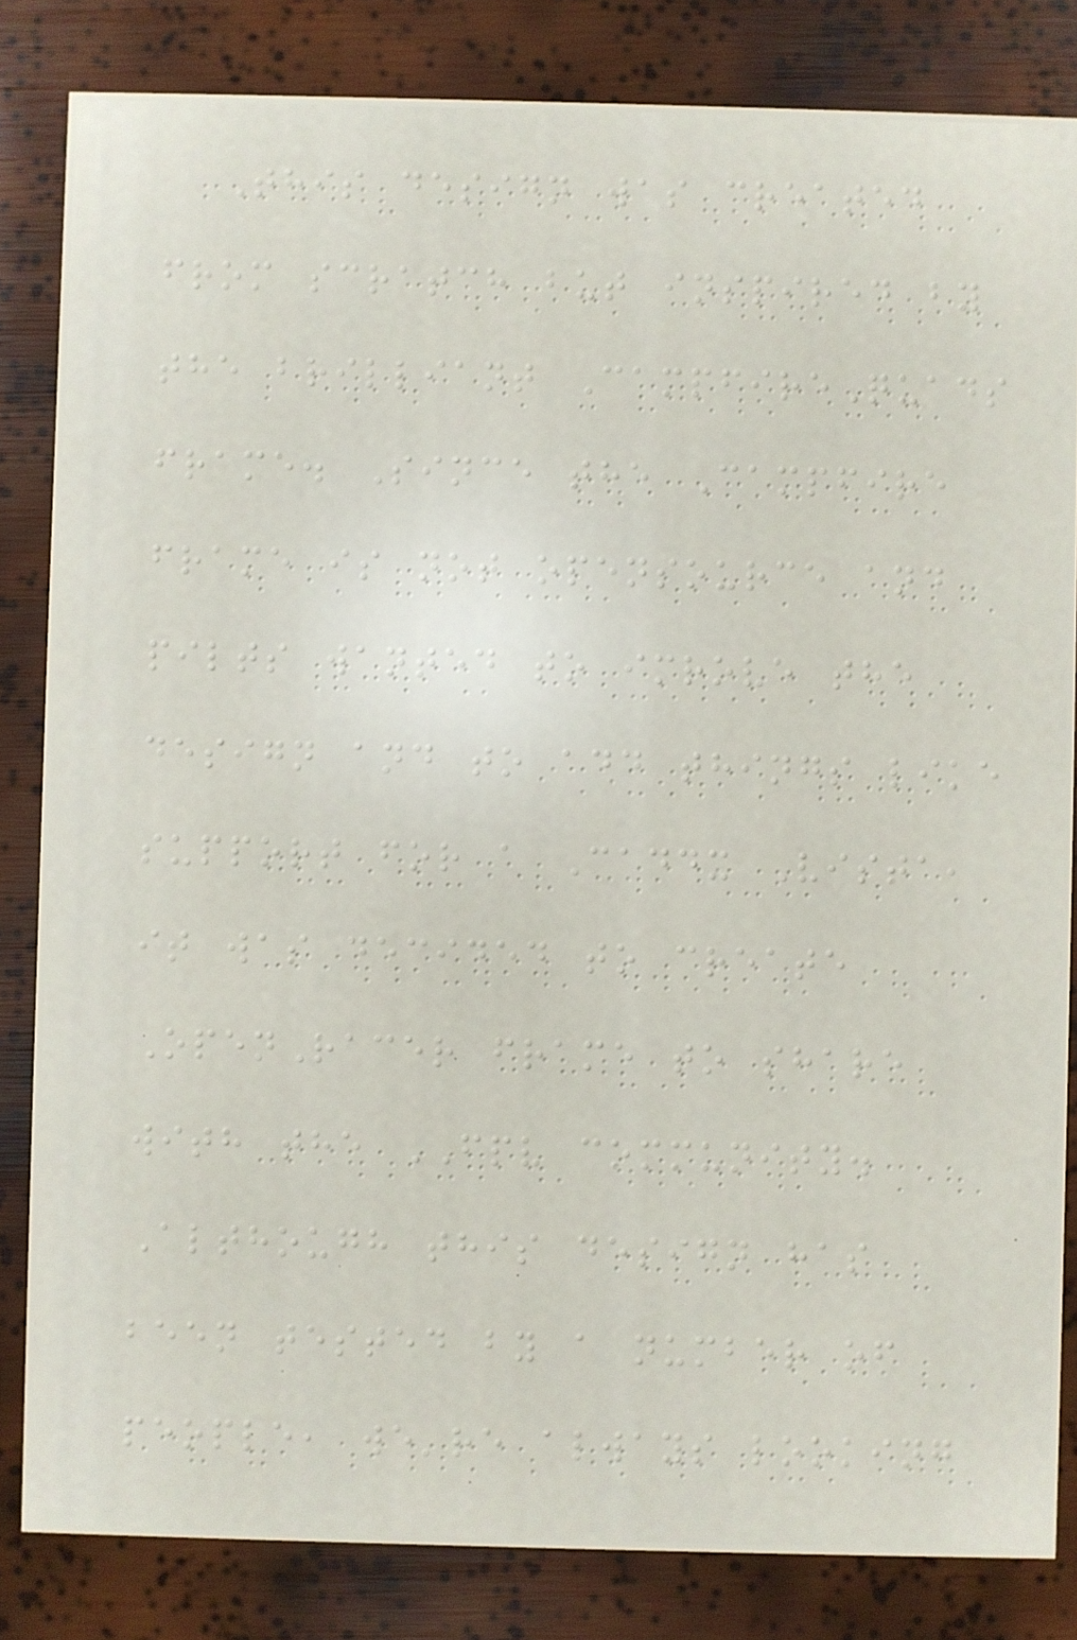This design was created
from scratch but inspired by
the brilliant CampfireQuads
frame. Since the Campfire
frame is not opensource and
pilts wanted to imrove the
design and to add things like
support for a Caddx Vista,
it was decided to create
OpenRacer frame to share
with the FPV community.
Although this design has
been tested by a number of
people, we're always looking
